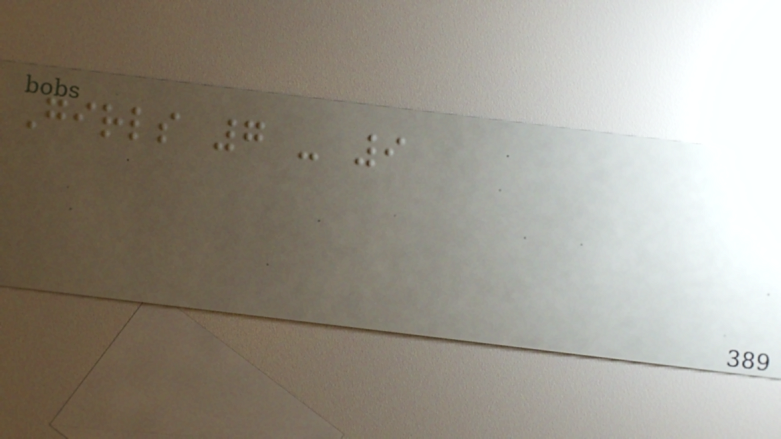Girls 7 - 9
